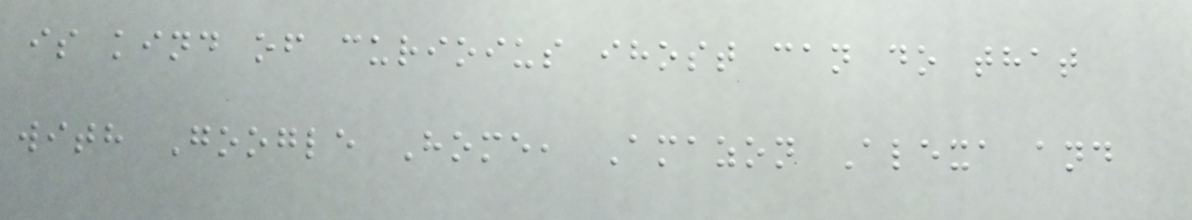is kind of curioius ihost can do that
with Google Home, Amazon Alexa and
